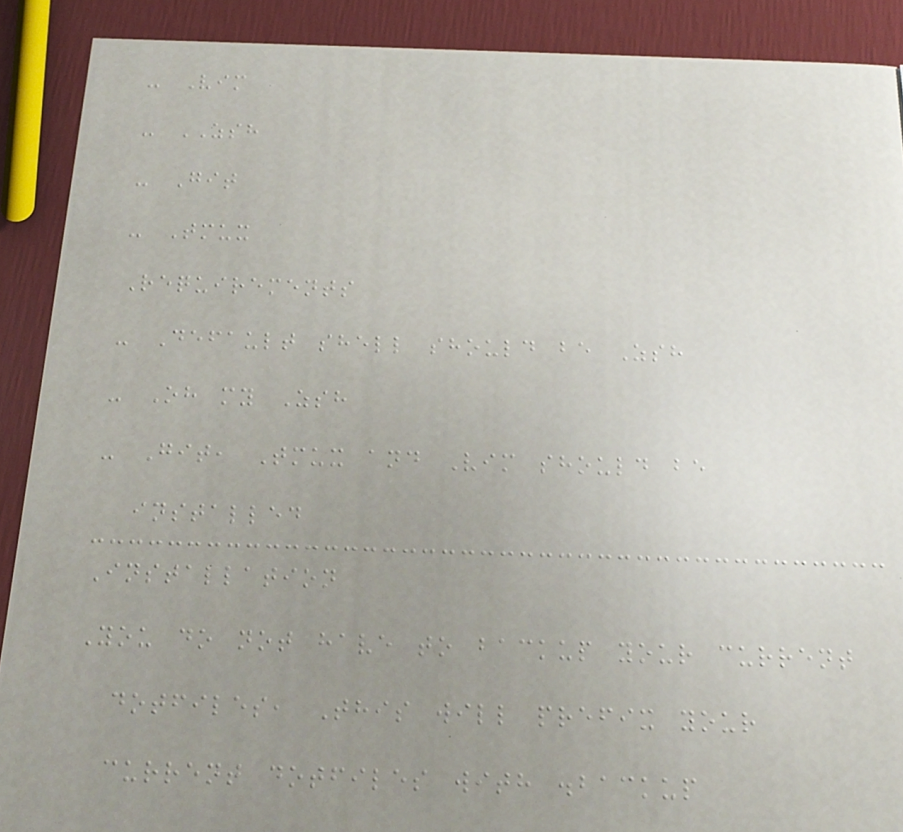- Vim
- ZSH
- Git
- Tmux
Requirements
- Default shell should be Zsh
- Oh my Zsh
- Git, Tmux and Vim should be
installed
Installation
You do not have to backup your current
dotfiles, This will prefix your
current dotfiles with .backup
